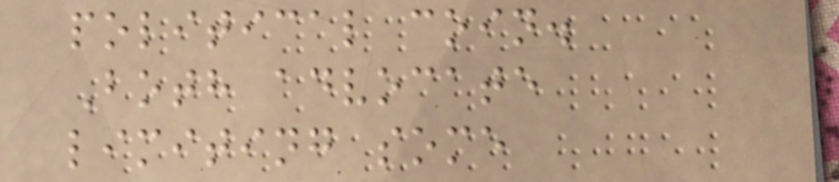political coin.
Both advocate
limiting some
